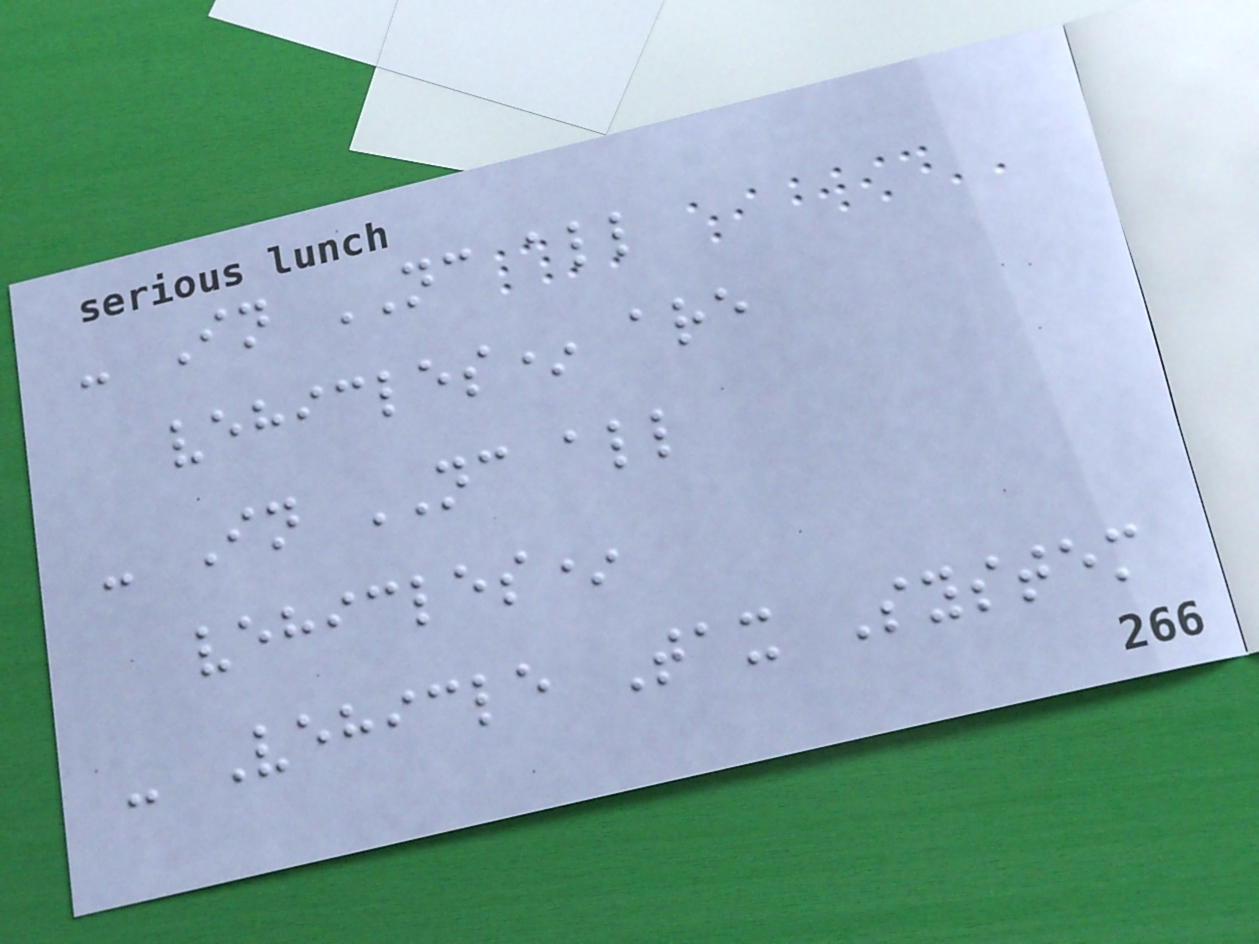- In NC all
vehicles* are
- In NC all
vehicles*
- Vehicle Tax System
